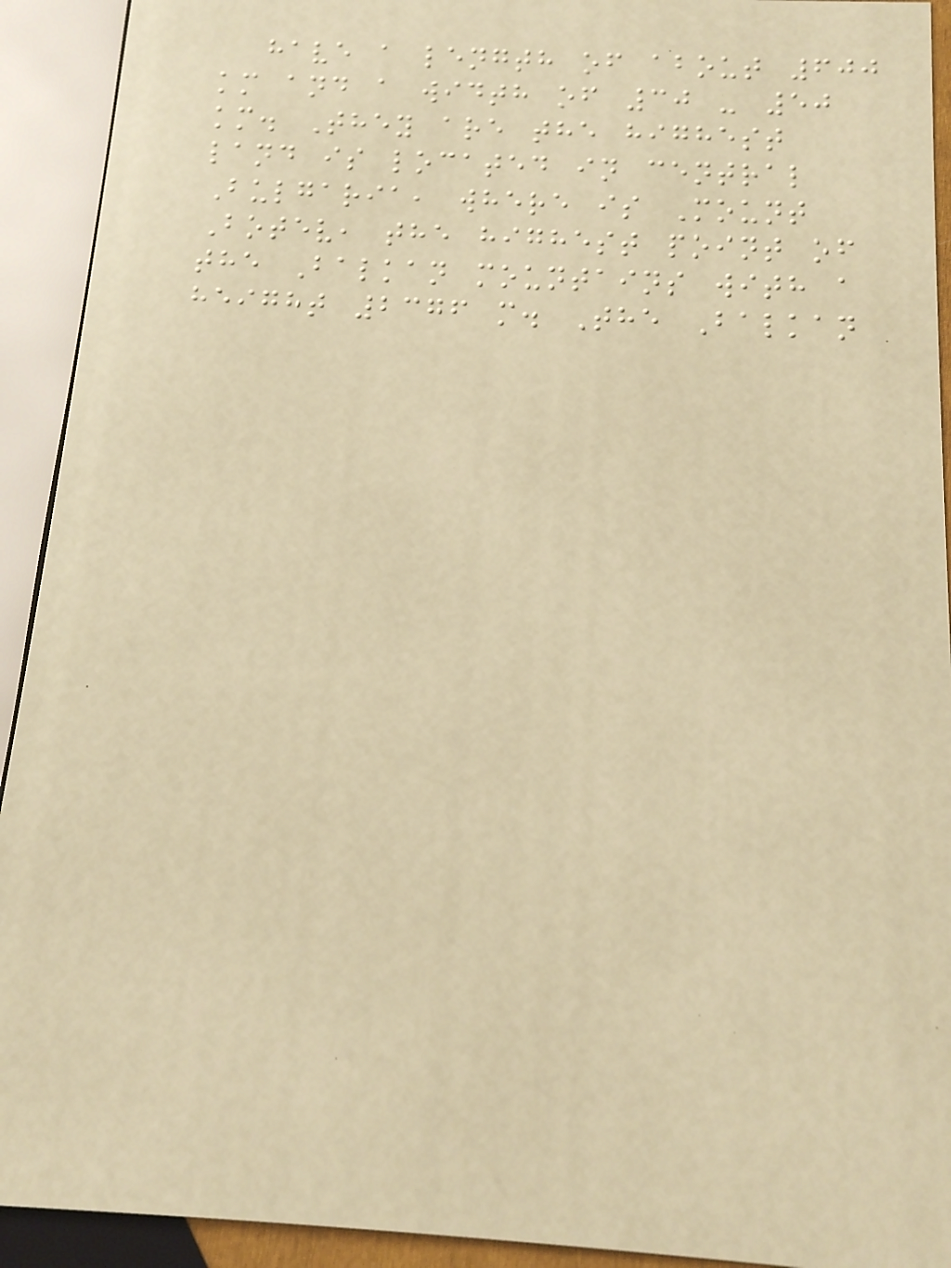have a length of about 600
km and a width of 30 - 50
km. They are the highest
land is located in central
Bulgaria, where is Mount
Botev, the highest point of
the Balkan mountains with a
height 2376 m. The Balkan
